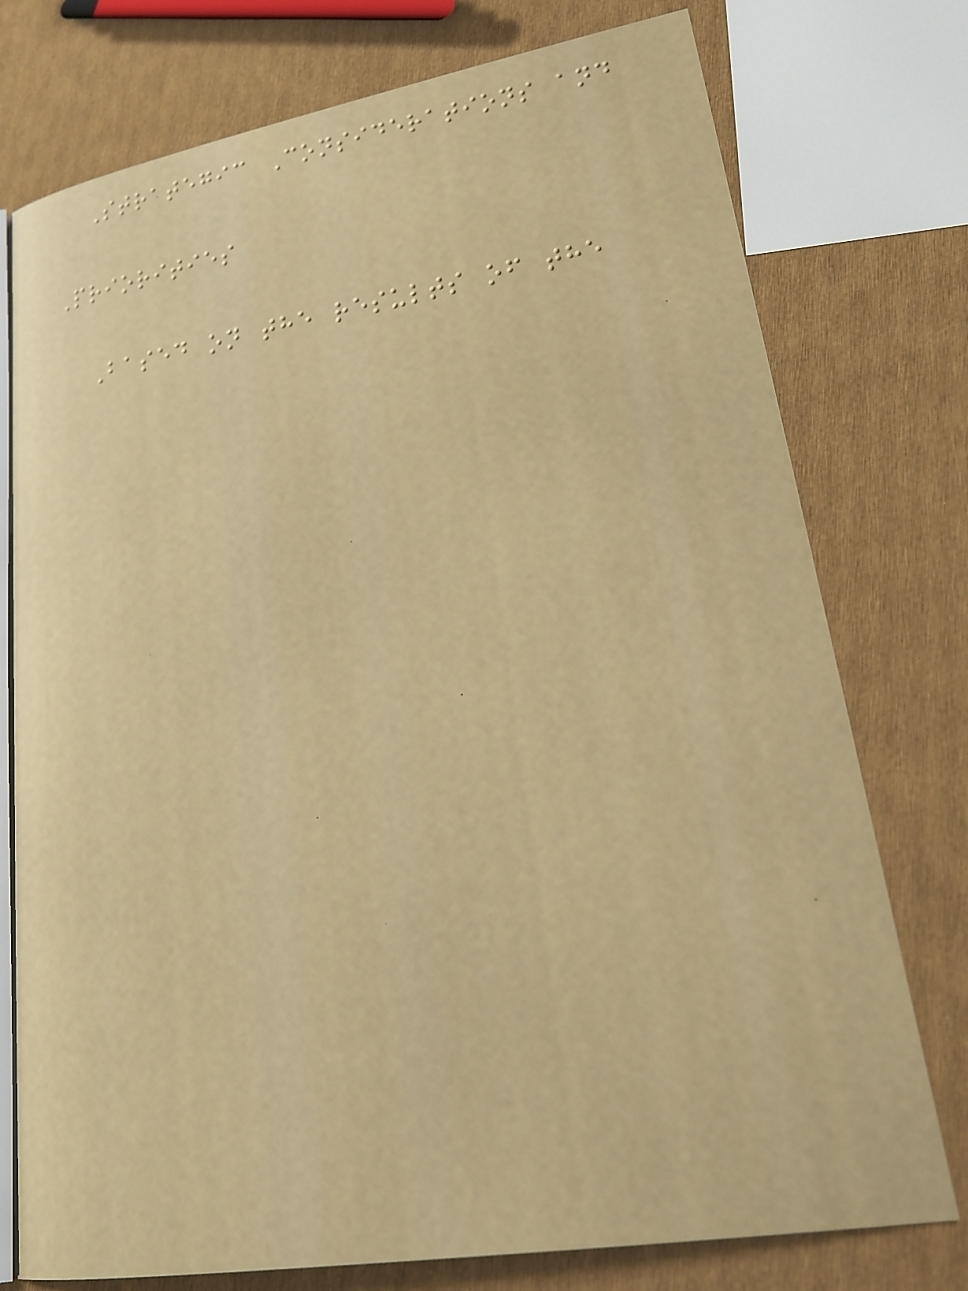Strategic Considerations and
Priorities
Based on the results of the
